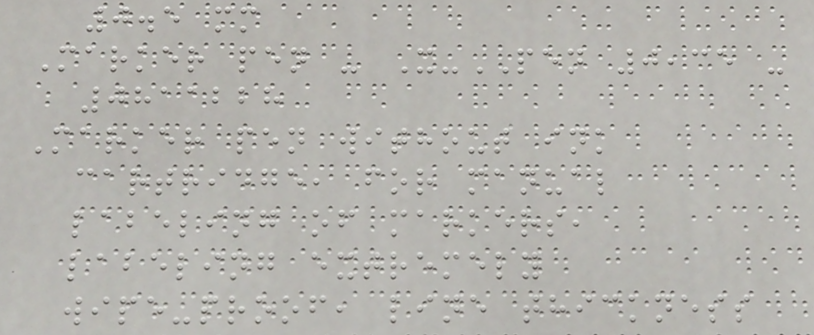0.5 mm
Marker pen - X-PEN 0,35 -
0811228
Marker pen without ink
cartridge, for manual
labeling of markers,
labeling extremely
wipe-proof, line thickness
